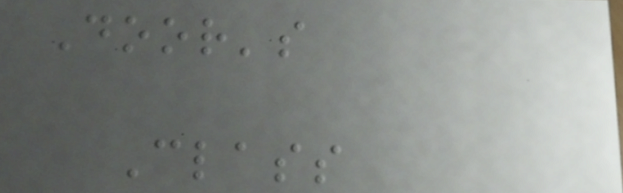Door's
Class
